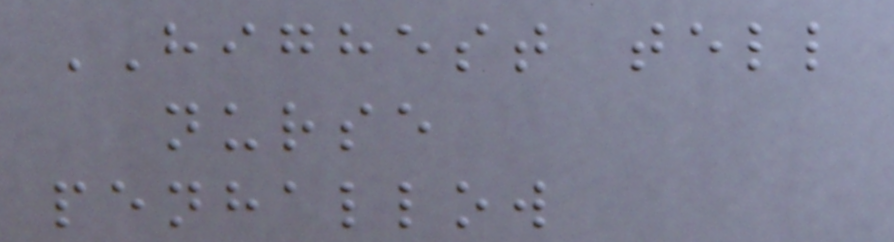HIGHEST tell
nurse
penhallow
